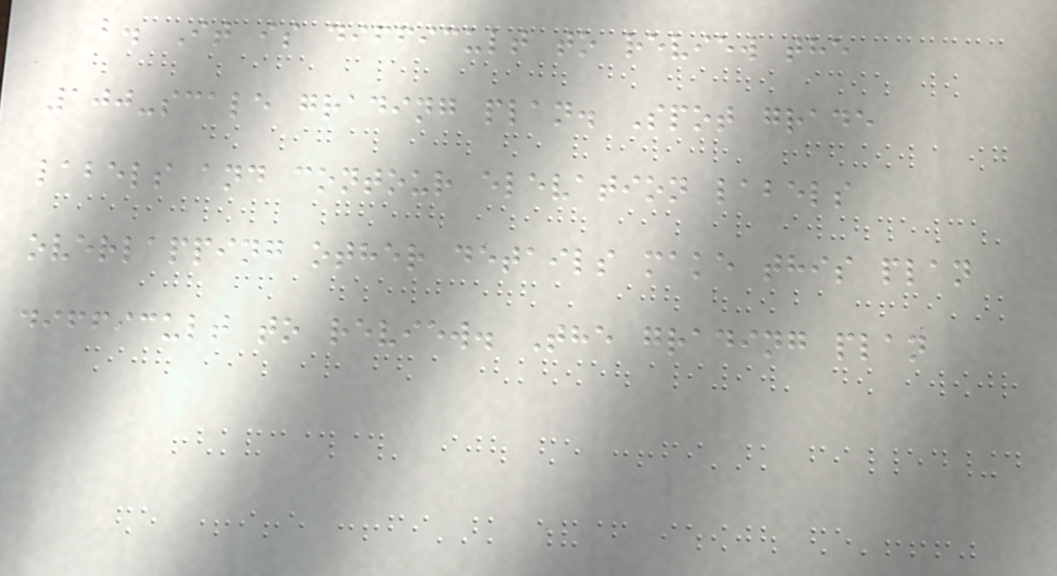b. It is difficult to review the
100-scale grading plan. Spot grade
labels and contour elevation labels
overlapping other details make this plan
difficult to review. The grading plan
